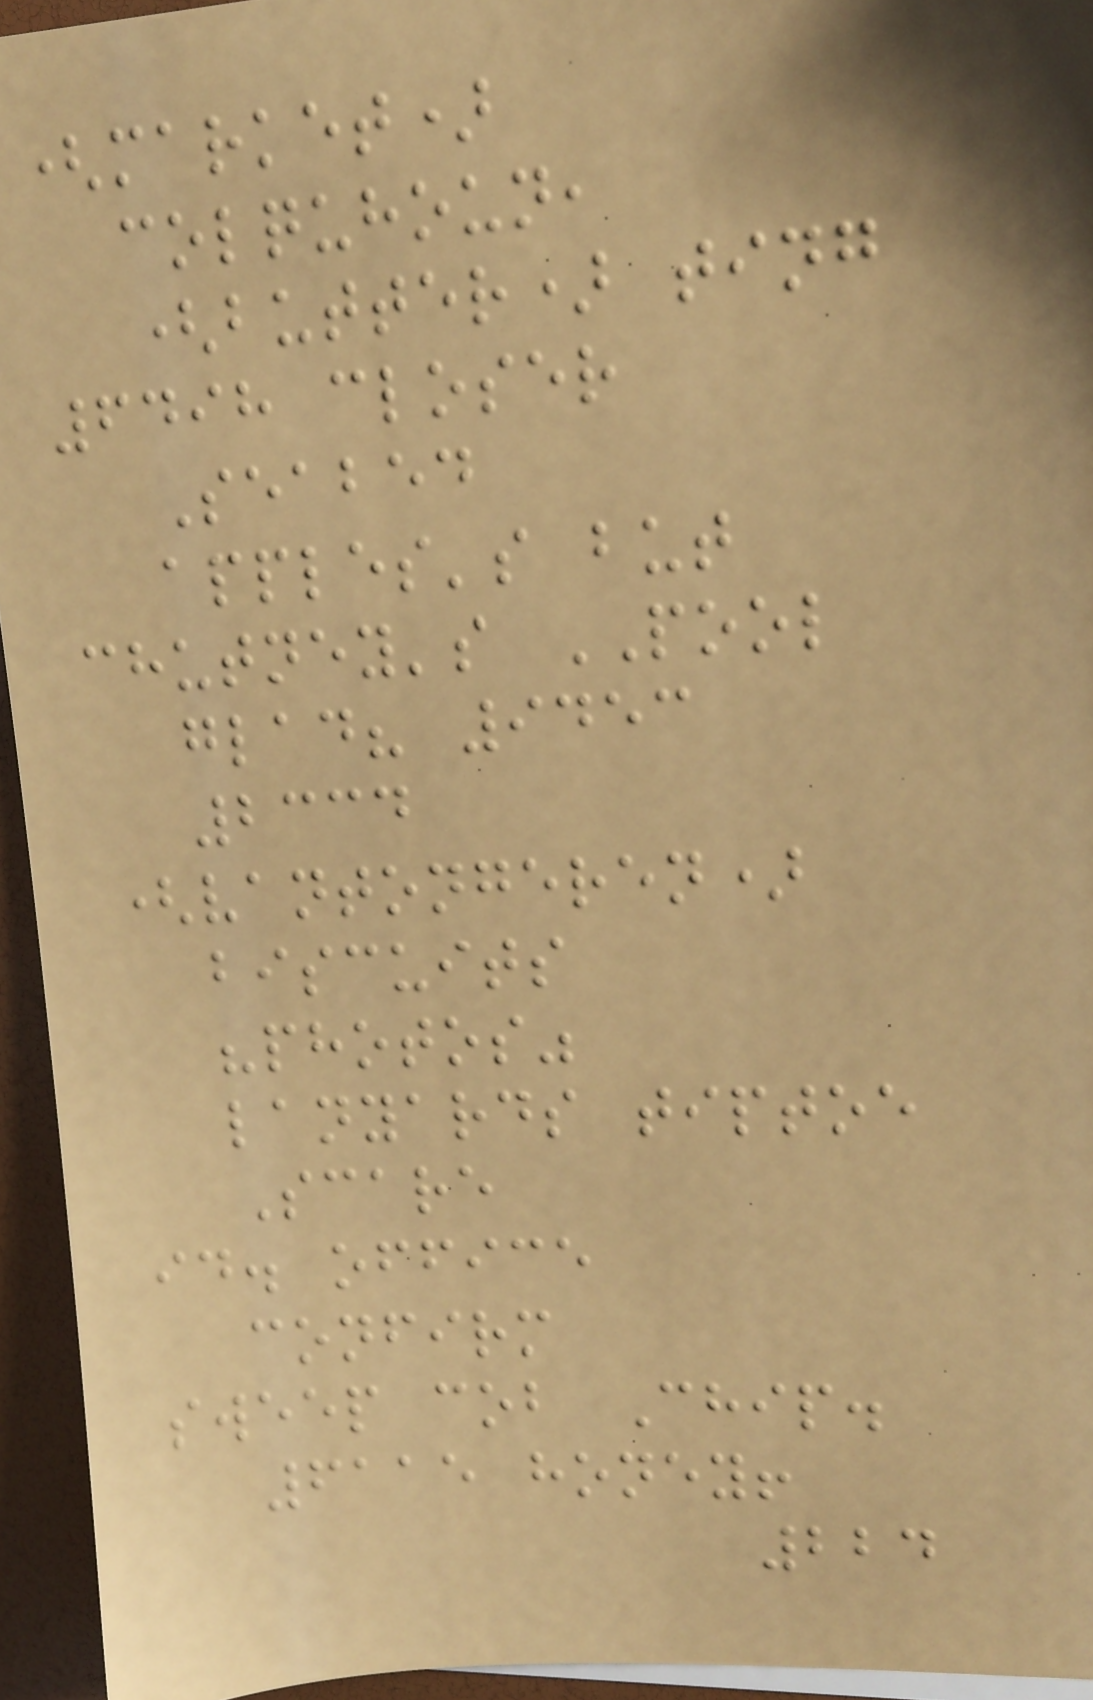(market)
colquhoun,
(butter) ting
6498 closer
Seabed
apples's but
chutney's POOL
glad? 9453
2334
(vantongeren)
biscuits
"photos"
lanyards tiptoe
Scare
id. office
confirm
sweep cob Chip.
6115 honey!
224
